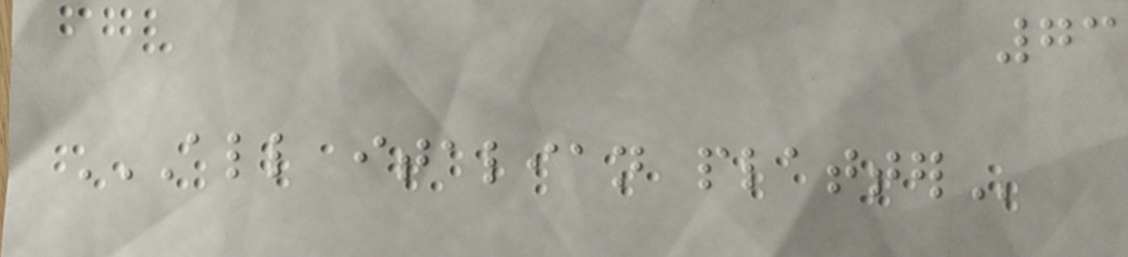73
ALL ITALIAN PLATTER
